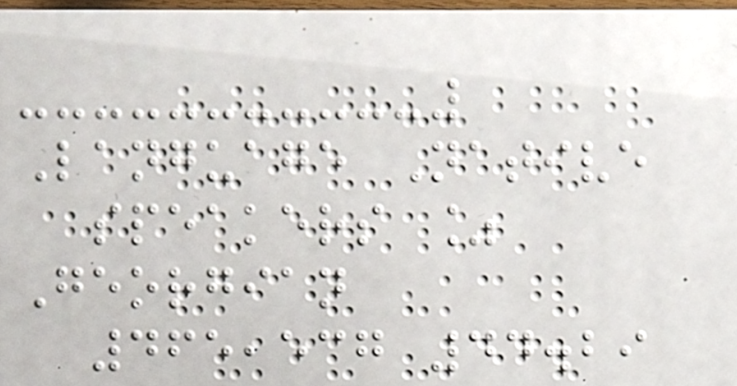Language Native
speakers %
Georgian
465,537 44.29
